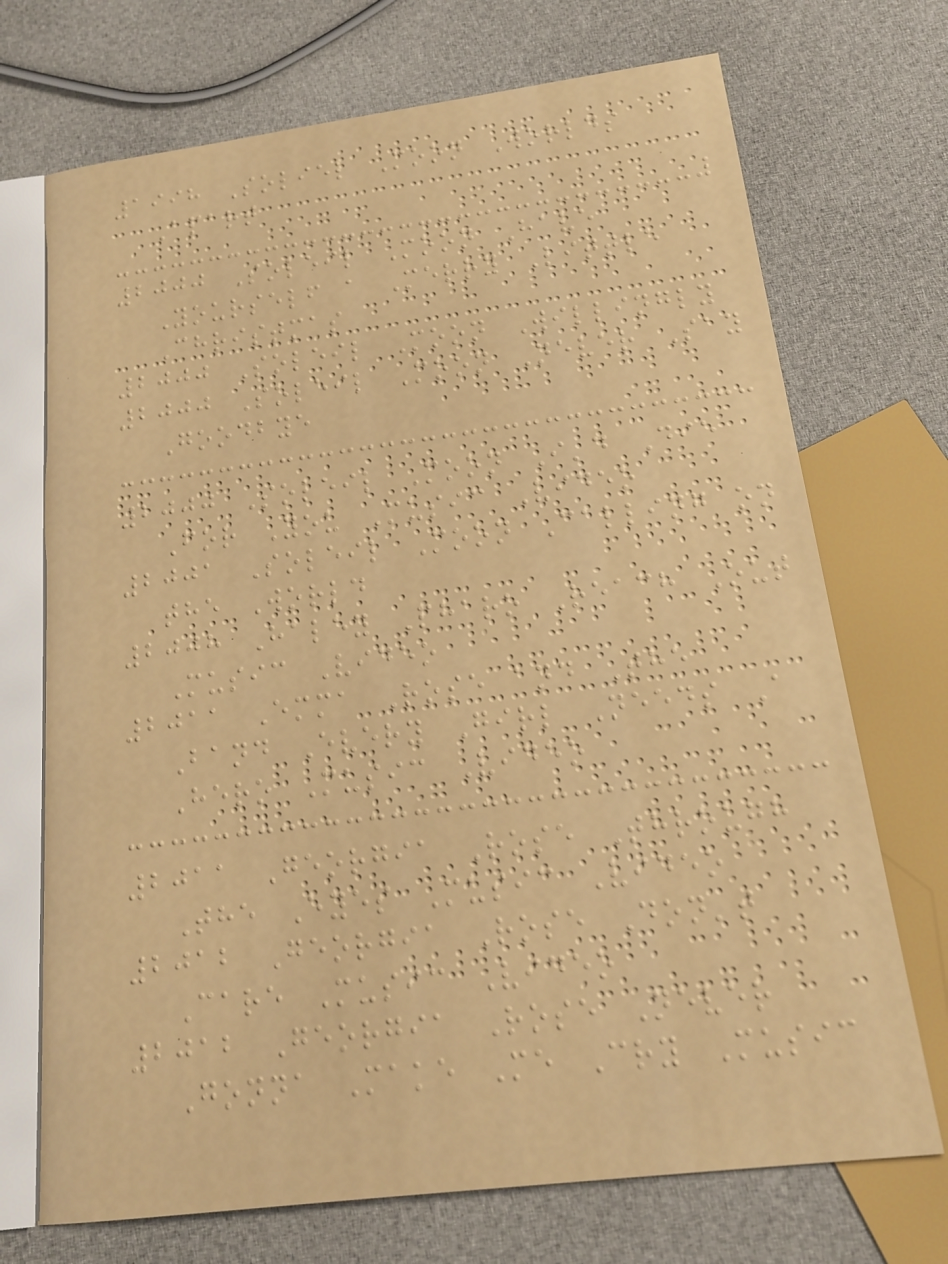1998 Soliel Moon Worlds
Apart
2000 Soleil Moon Have
Yourself a Merry Little
Christmas
2000 Soleil Moon Willingly
2000 Soleil Moon Never Say
Goodbye
2000 Soleil Moon I'd Die
For You Music Video
2001 Soleil Moon Calling on
the World
2008 Haley Pharo Reach Out
Music Video
2011 Emma Rose and The
Band Every Girl Needs A
Hero Music Video
2011 Georgia Rose Through
The Eyes Music Video
2012 Georgia Rose Don't
Care Music Video
2012 Georgia Rose Never
Gonna Make Me Cry Music
